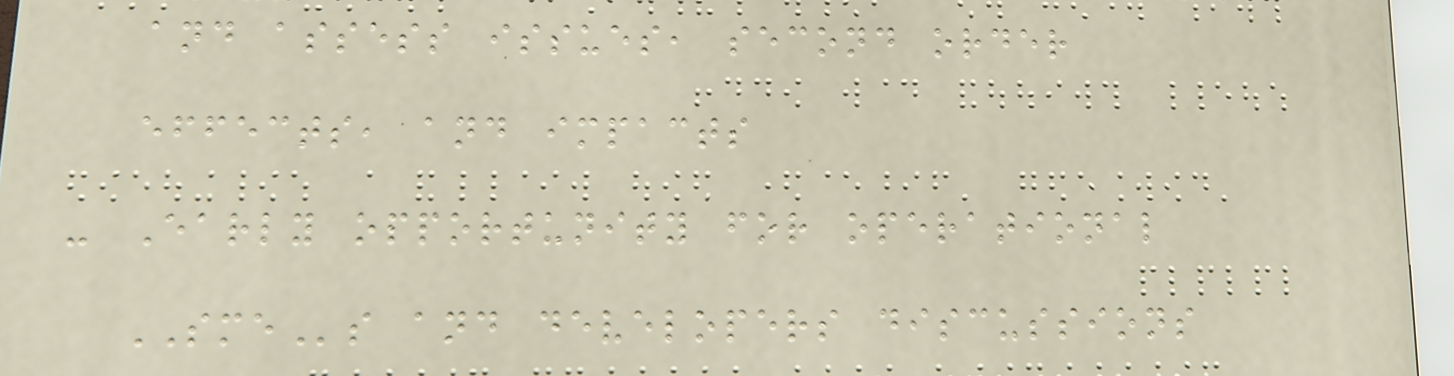and assess issues, second order
effects, and impacts
- Early opportunity for operational
SMEs and developers discussions
